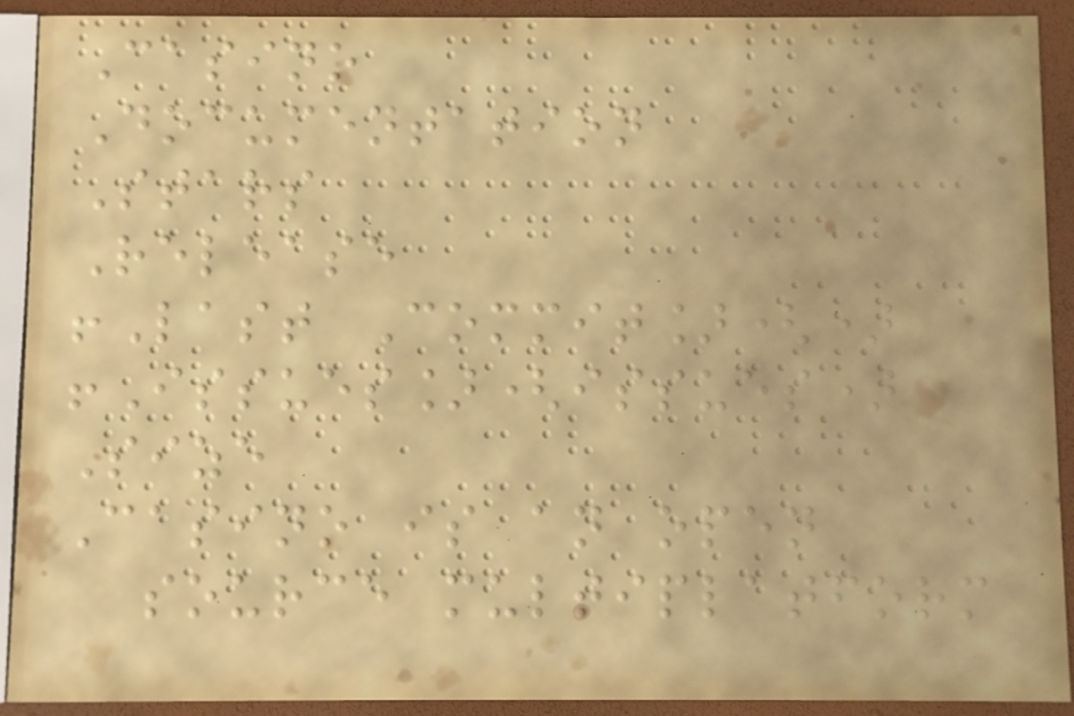Casino
Documentation
Stars
Release
!Last Commit]()
!Issues](issues)
Size
Casino is an open
source multiplatform
